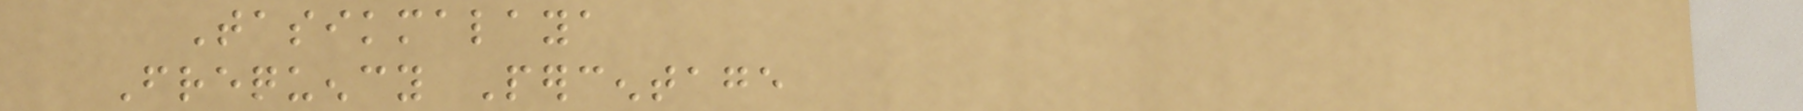Tasikmalaya
Frequency Percentage
